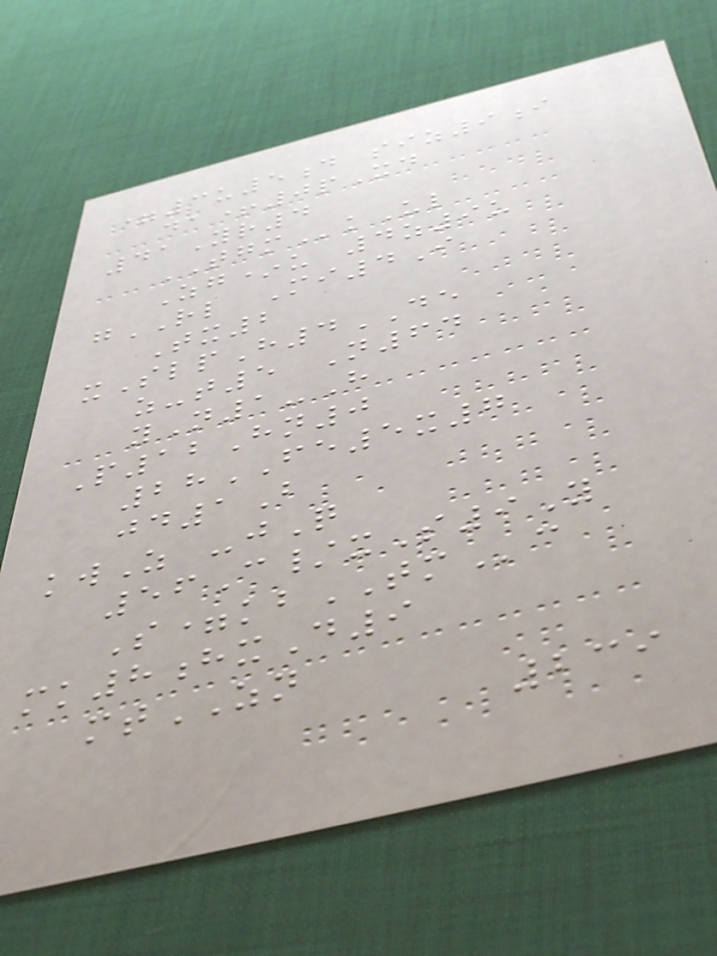=3u5d siz9i
da+0pXd
41Yr4
TGMkUl
Zg*u 4z9u
gRL Mi4I
Tx2
xSlpH4DE
z-t5 N64
yN1-H
P12Hn0
28FE5x7
jd1B
kwZ -jQ
56C/xS9Y
S=kbTMc
mk8hxD9
mtZN
239
